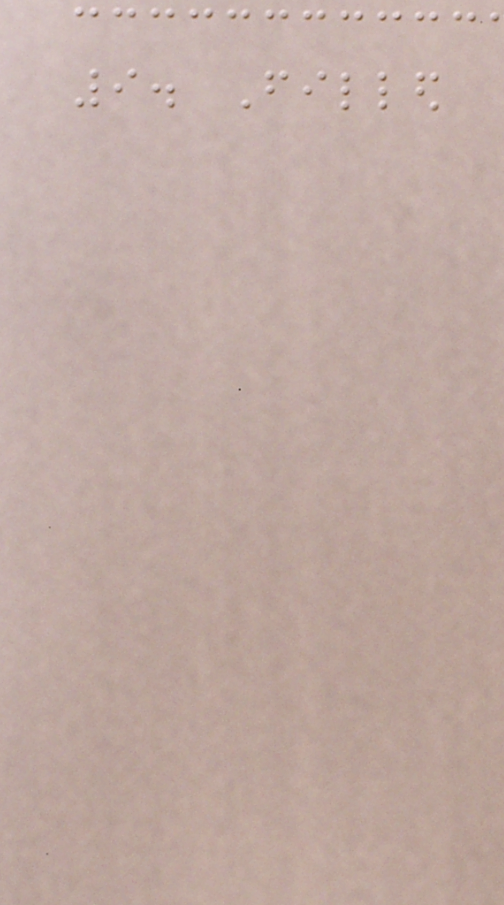9. Filled
